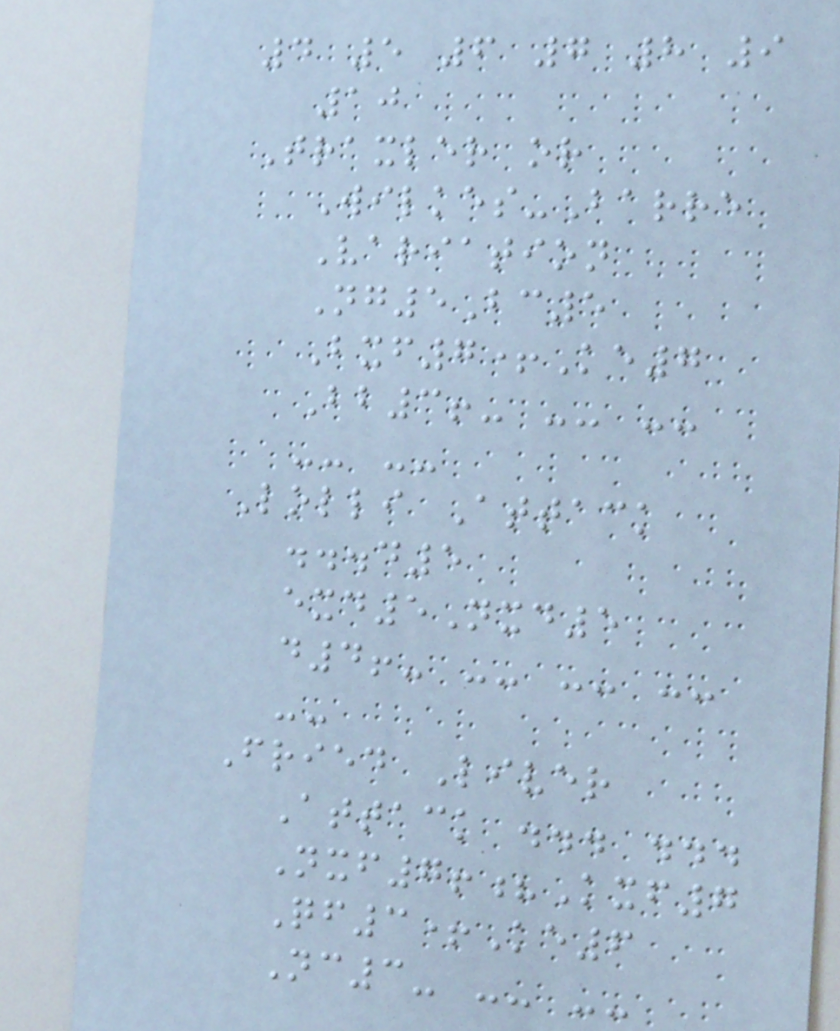4 5 6 7 8 9
10
Traxler or
Wilkes-Barre
Variation
Ng5Bc5
Bxf7+Ke7
Bb3!- -- --
-- --
Lolli Attack
...d5
exd5Nxd5
d4!- -- -- --
--
Fried Liver
Attack ... ...
Nxf7!?Kxf7
Qf3+Ke6
Nc3- -- --
